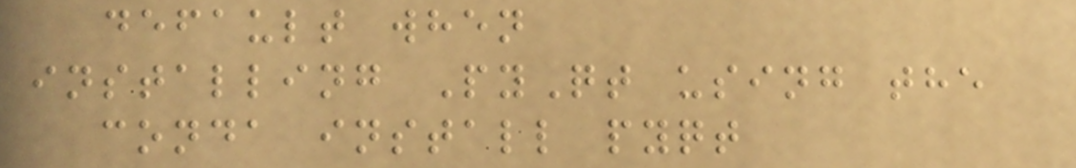default when
installing PyQt using the
conda install pyqt
